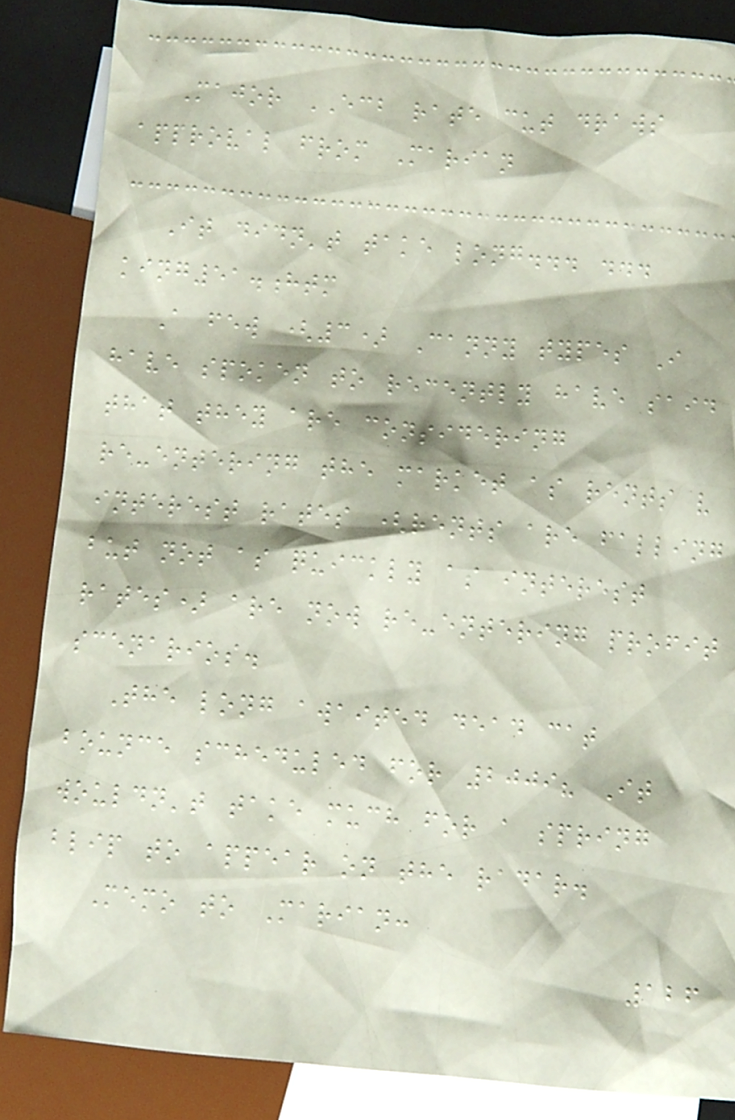Major ECB rate cut draws
approval from Marian
It didn't take long... ...
king51.htm
A few (3) Canny types I
have spoken to recently have said
that they are considering
re-entering the market as rents v
interest rates (rents are falling
but not as quickly as interest
rates) are now re-entering profit
scenarios.
The long awaited dead cat
bounce scheduled for 2009? It
wouldn't take much for a spring
blip to appear on the radar.
Memo to Marian:
126
